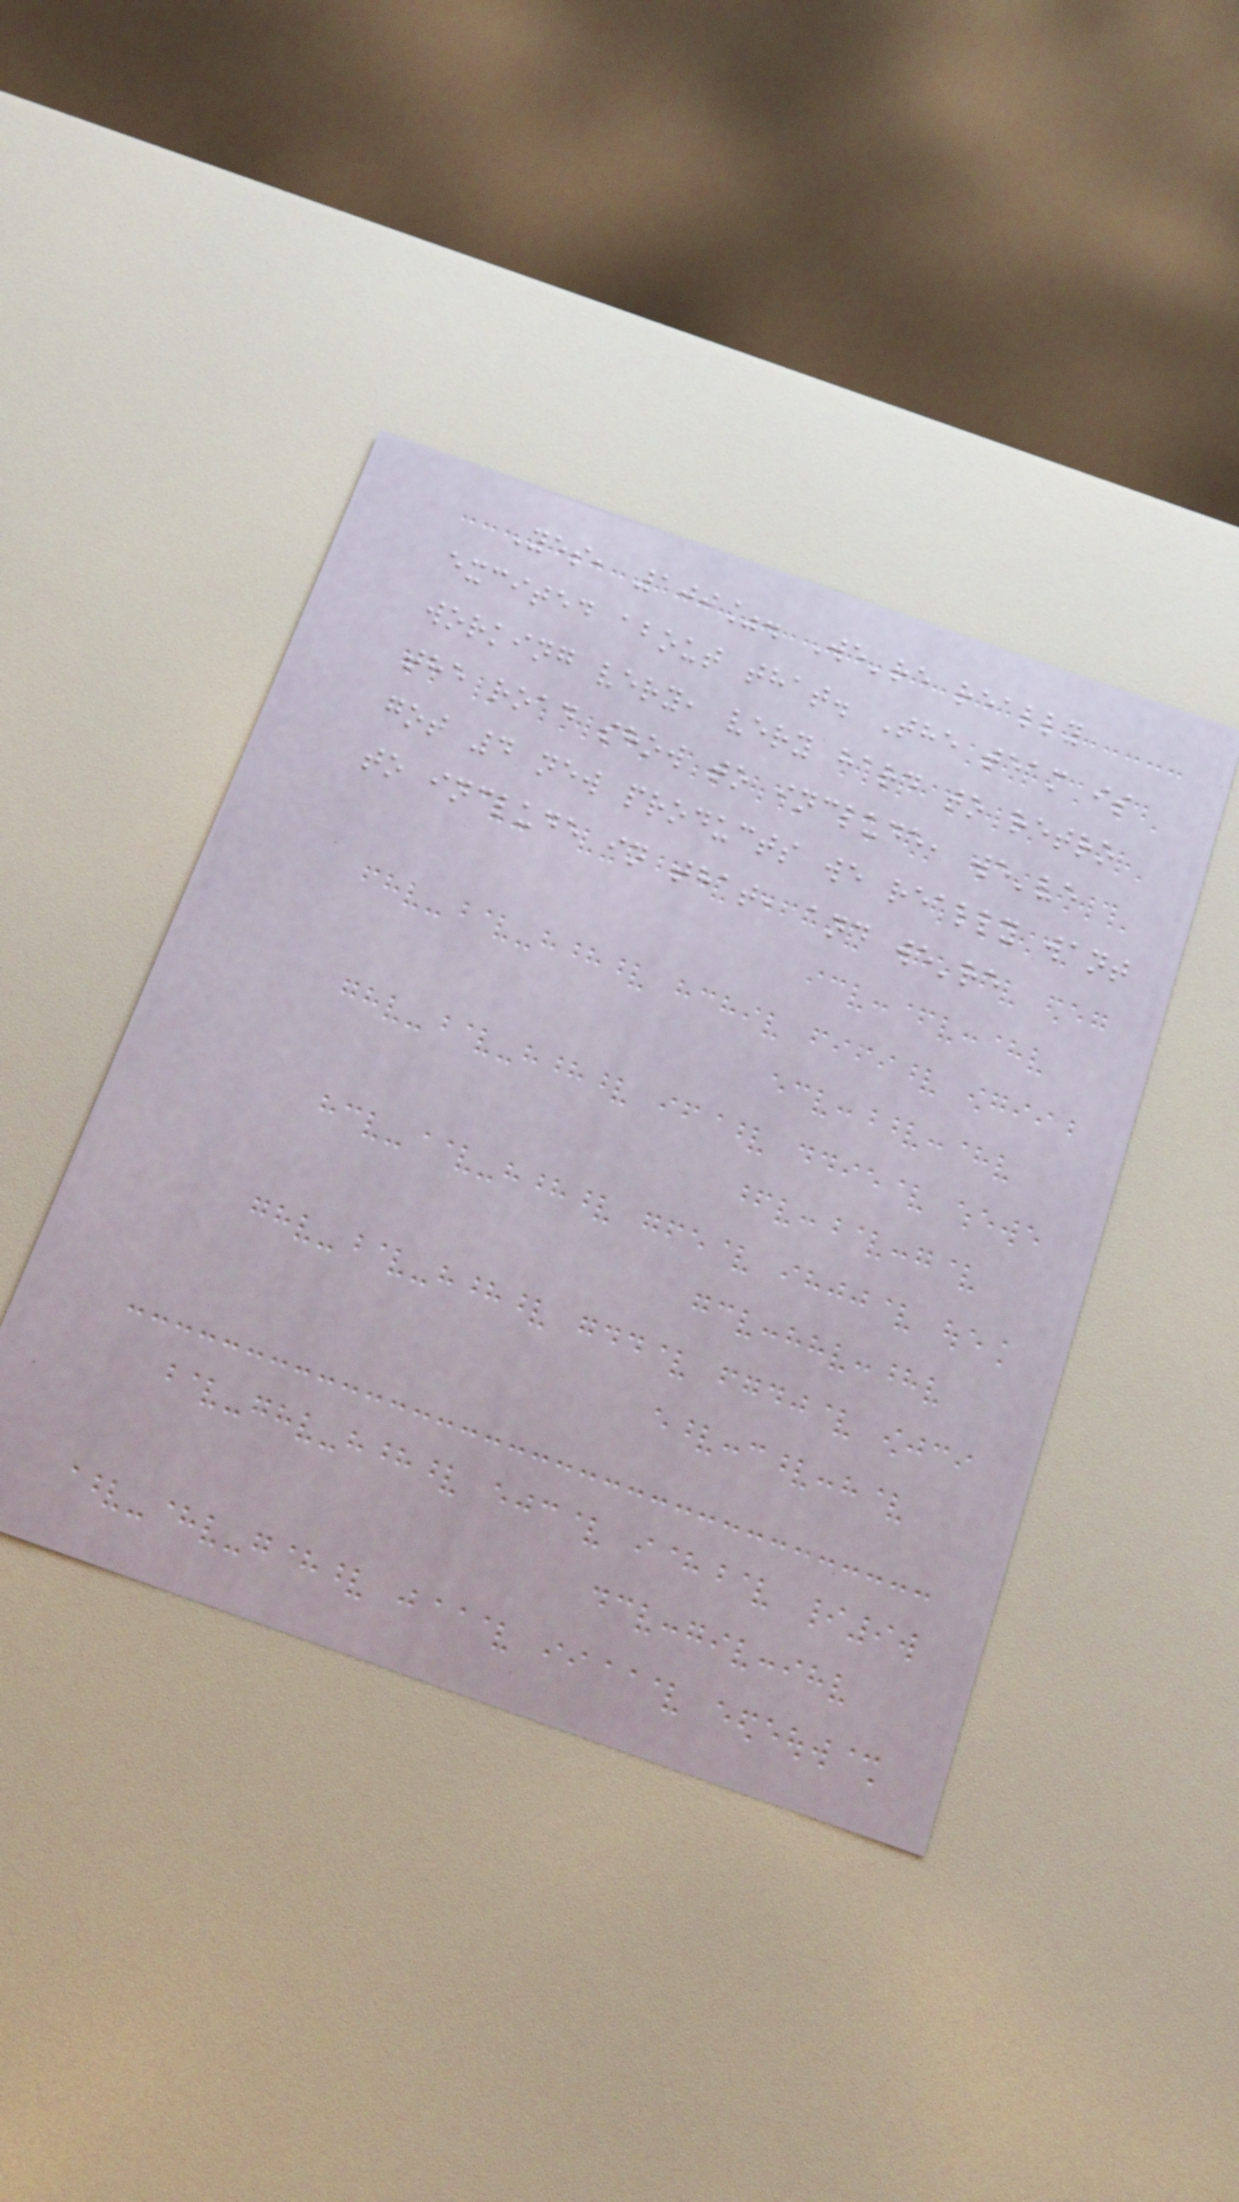Yes, 100%. We're really
excited about that. The team is
working very, very hard to retro
the road show to include, we've
got 4 new products we really want
to include in that, and we're
